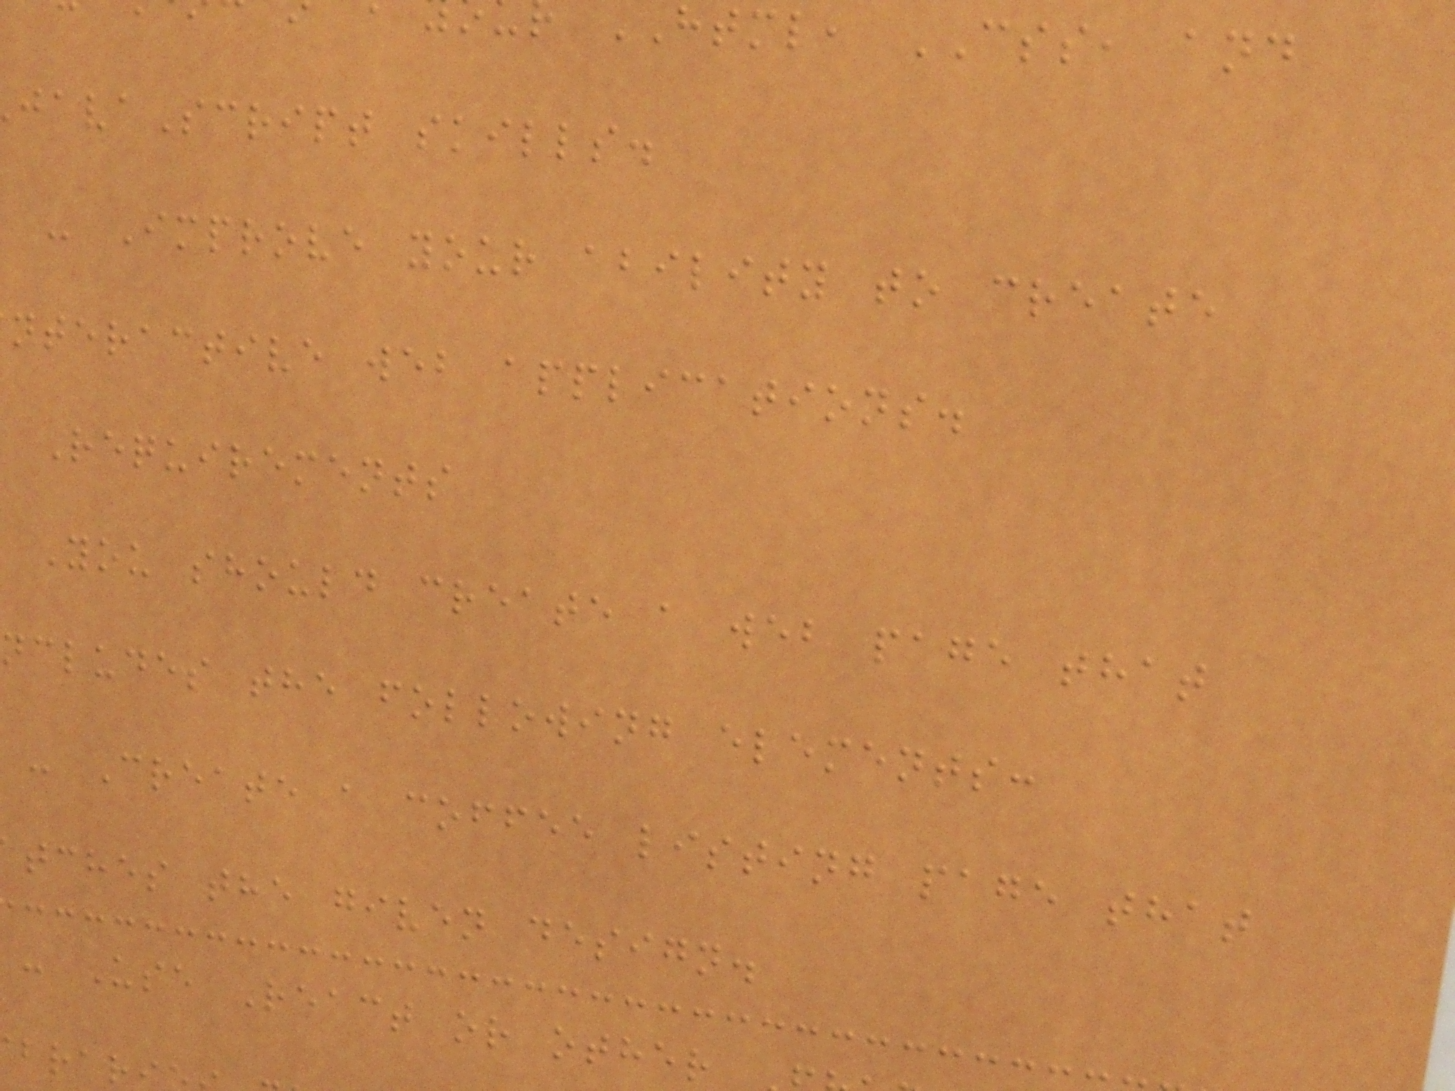html, CSS, and
avaScript skills.
- Improve your ability to create
nteractive web applications.
Requirements
You should create a web page that
ncludes the following elements:
- Create a coffee listing page that
tches the given design.
- Use React or other
